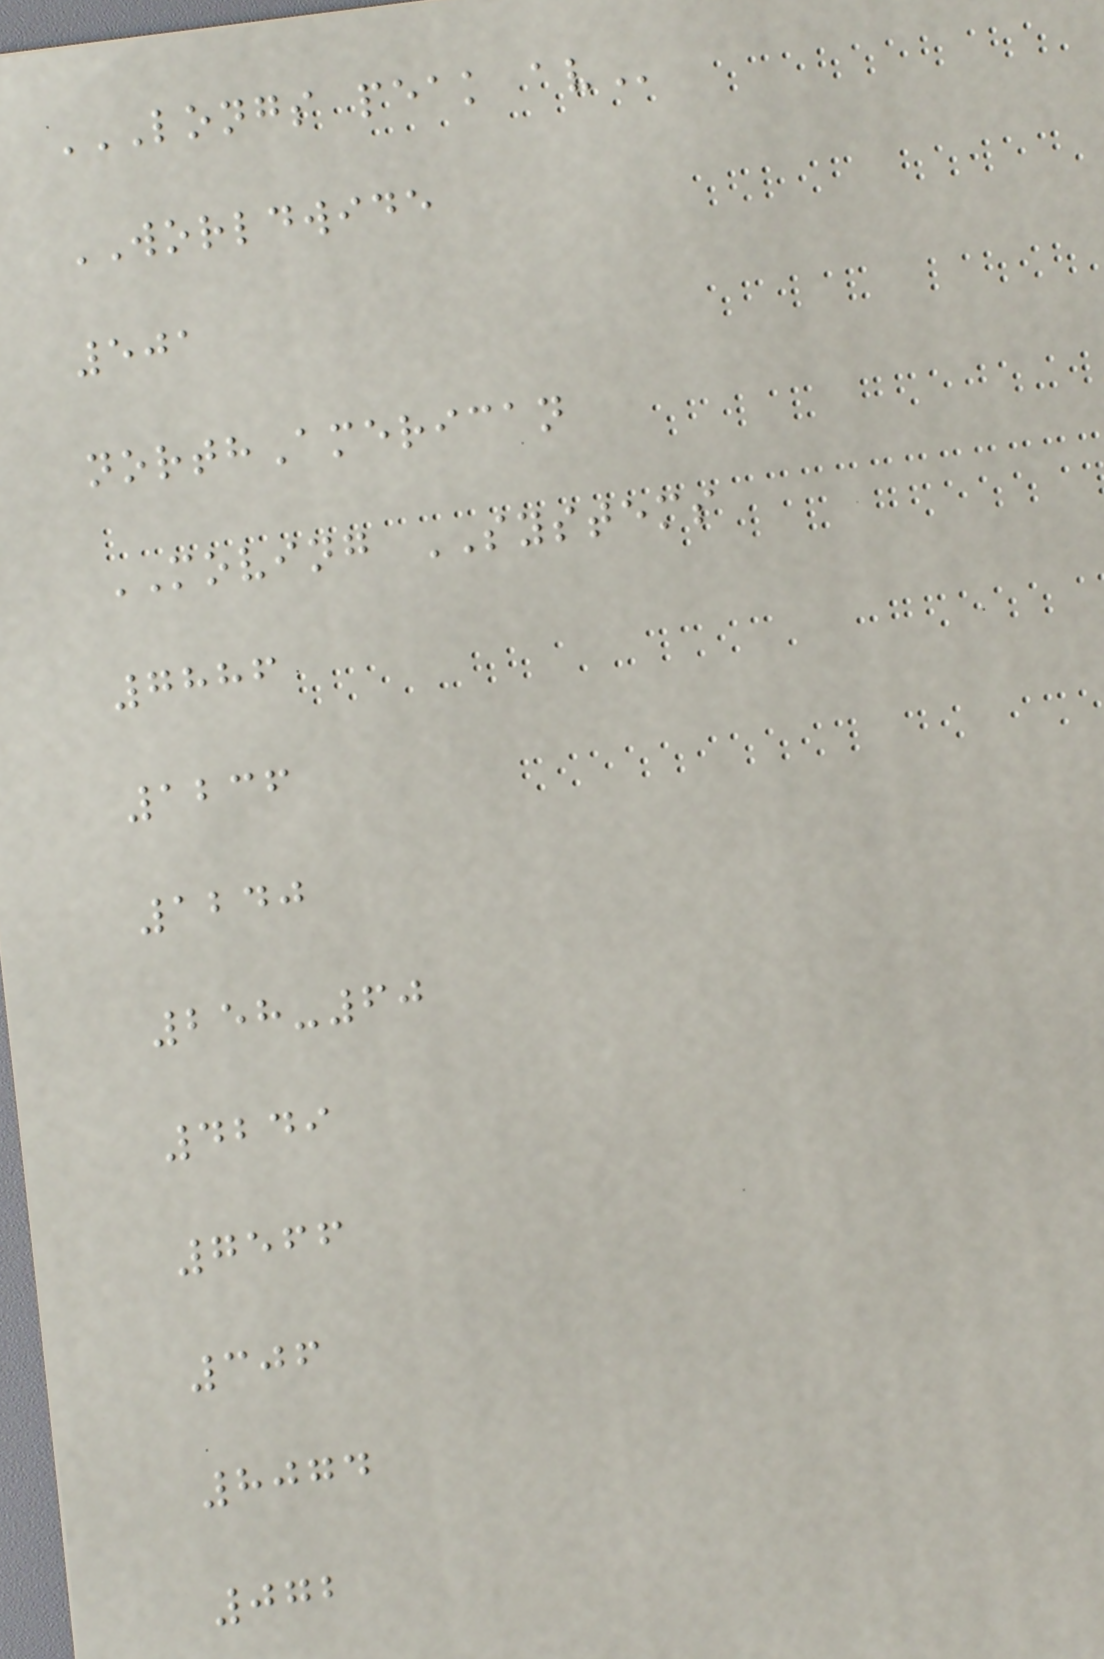LONGS PEAK AV
WORLDWIDE
501
northAmerican
MOVING SYSTEMS
7886
1236
1240
258-60
4249
7566
306
8074
072
